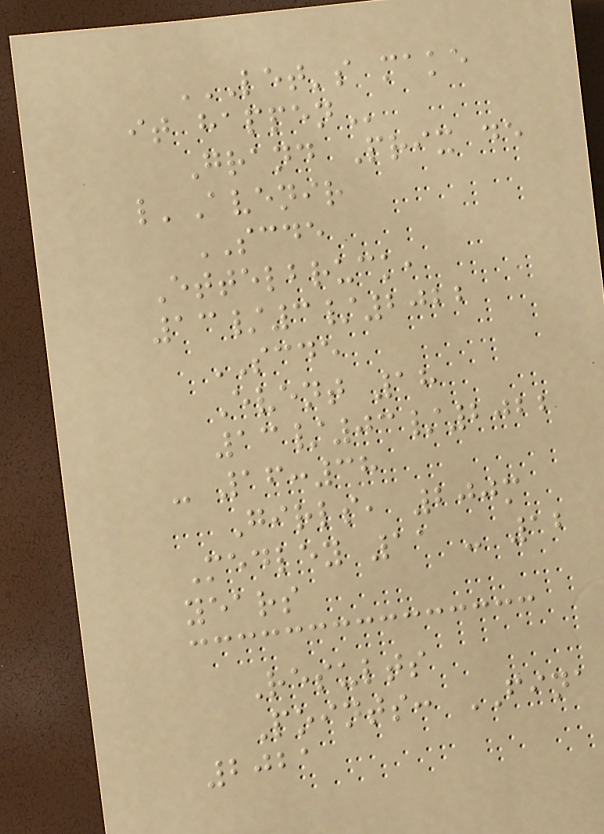LET'S MAKE
IT HAPPEN
Grand Prix de
l'Avenir
SCDE
Ettelbruck,
13/3/2022
SCDE
Event 18
13/03/2022
- 16:38
Girls, 200m
Medley 11 - 12
years
Results
Points: FINA
2021
